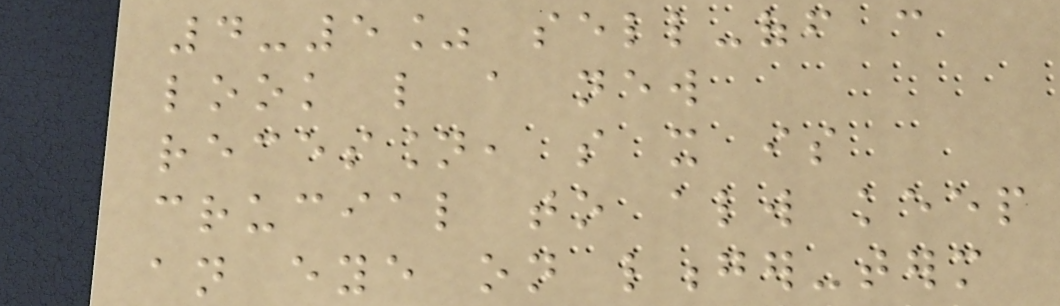4-5% sell-off can
look like a new
recession, so it is
crucial to always keep
an eye on longer-term
